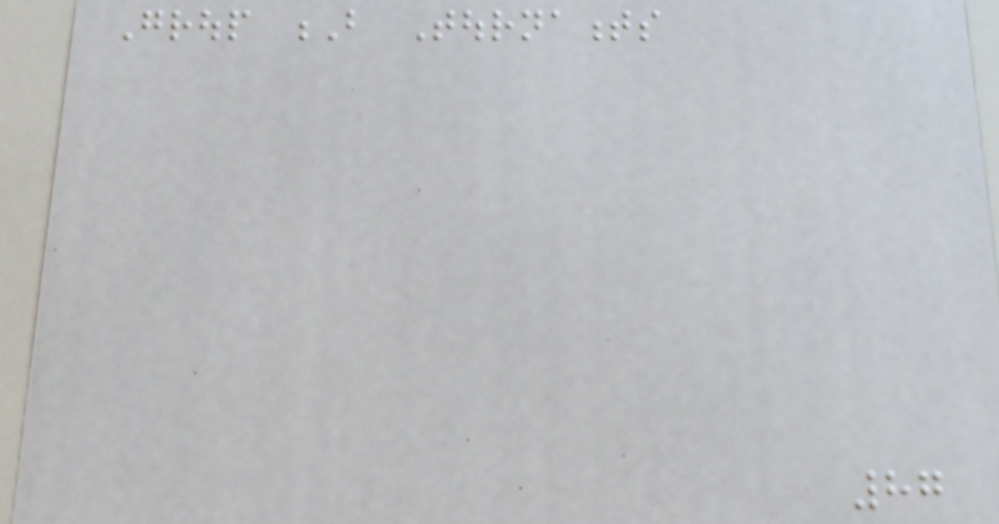Group B Tournaments
87
